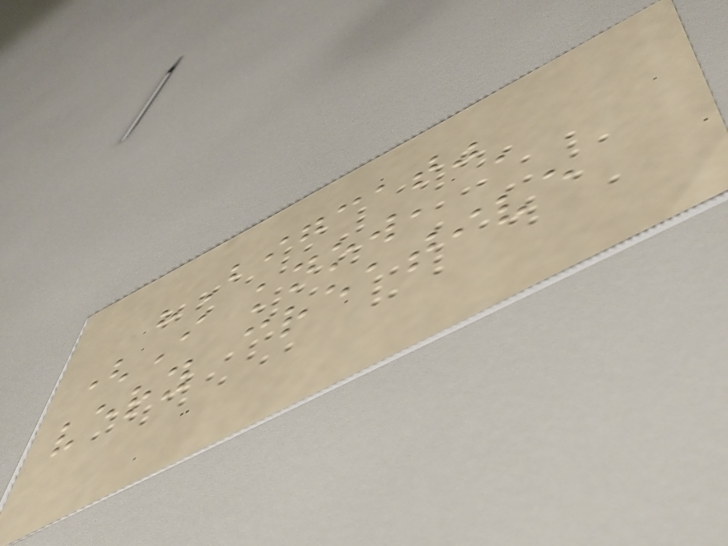"Bigcat"
(I know, a
very creative
